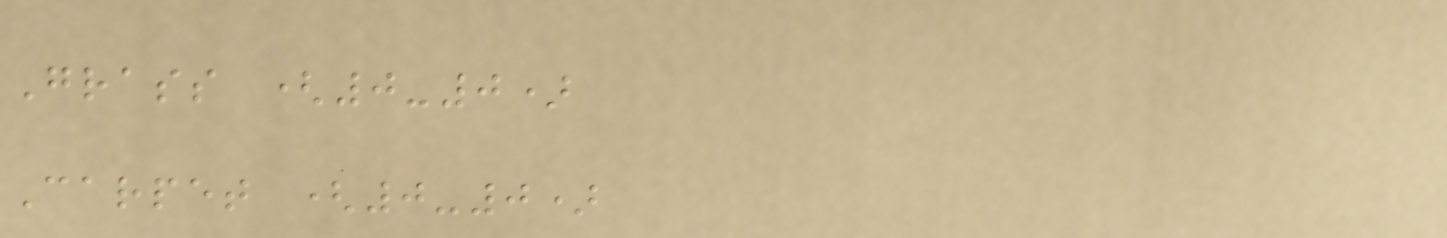Grass (0-0)
Carpet (0-0)
